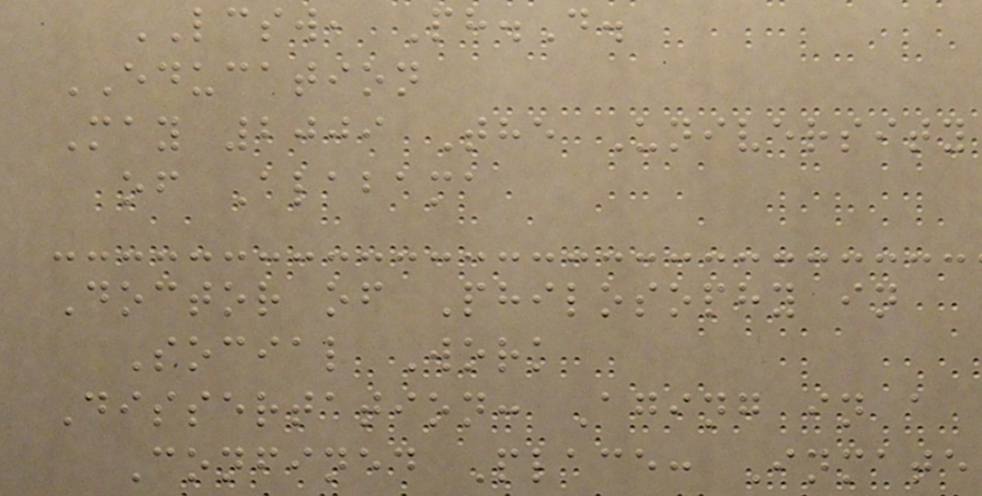LCSW, Ph.D.
EDUCATION
May 2009 The University
of Alabama
Doctor of Philosophy in
Social Work
Dissertation: Aging in a
Confined Place: Inmate
